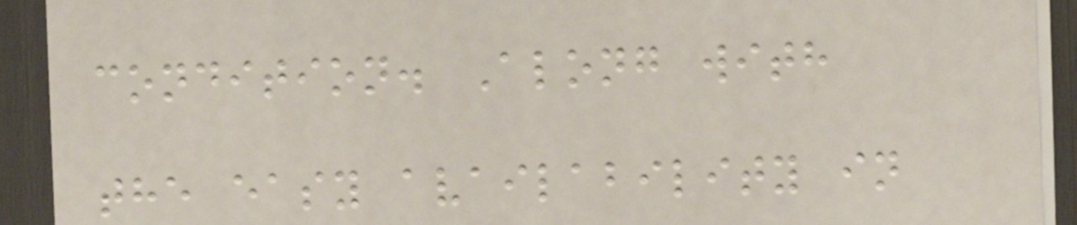condition. Along with
the easy availability in
